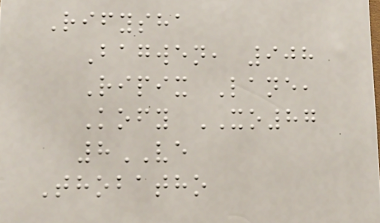Rifysha
Bagwen, 908
Ripix Lane,
Kofy XO87
8VE
Thobatho
